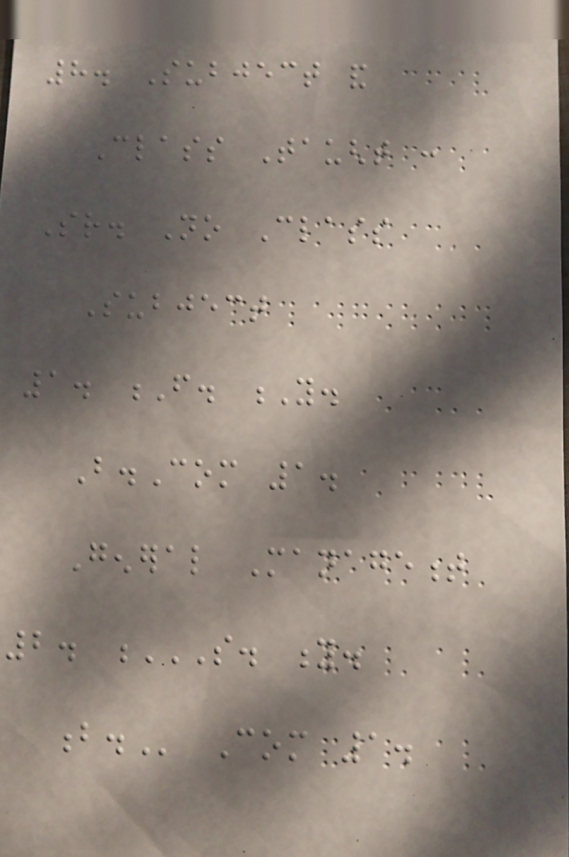8. Subject and
Class Taught :
Sr. No Class
Subject
1. F. Y.
B.Com 1.
General Management
2. S. Y.
B. Com 1.
